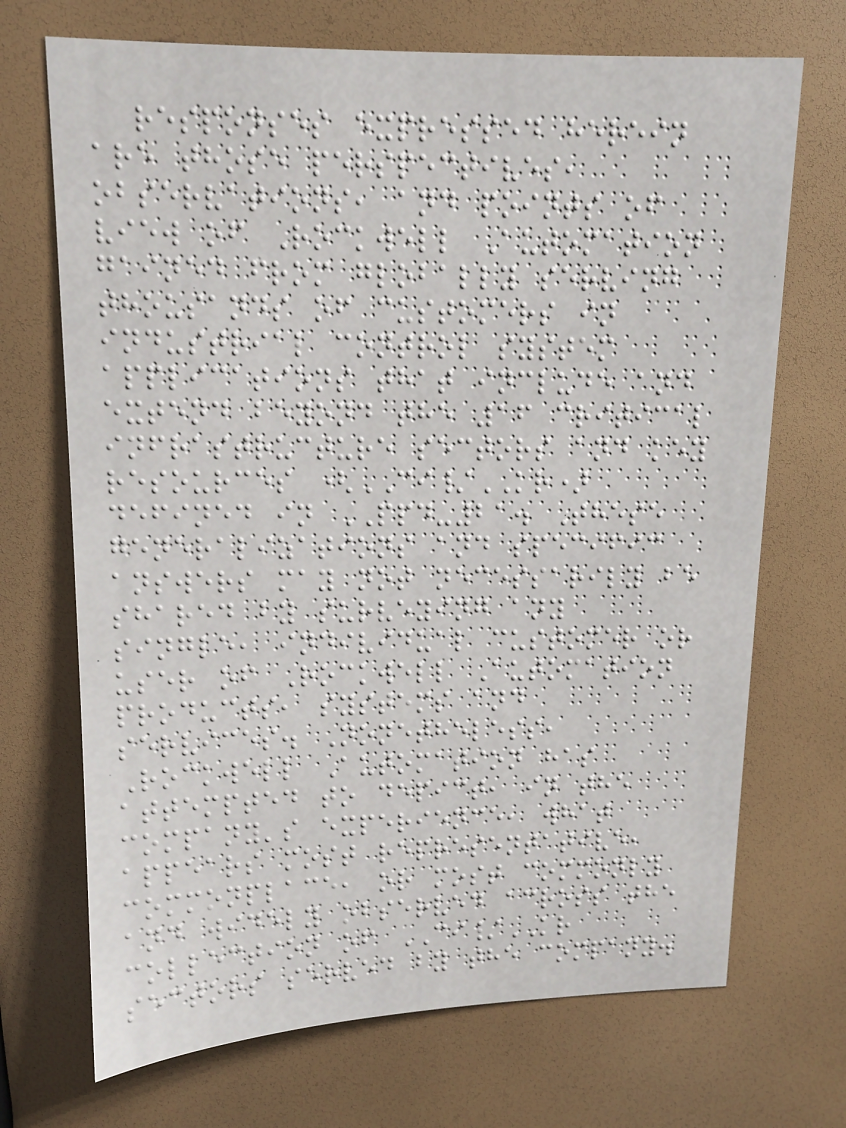responses expressed herein
are those perspectives,
observations, and points of
view of Rockwell Automation
gained from globally serving
thousands of customers in
industrial control system
applications that include and
extend beyond the 16 critical
infrastructure sectors and key
resources (CI/KR)
defined in PPD-21. These
generalizations and specific
answers may not necessarily be
shared by surveying any
single, individual customer or
user of Rockwell Automation
products, systems and
services. Nonetheless,
Rockwell Automation has
attempted to depict, in the
company's experience, what
appears most representative,
commonplace, or most commonly
and widely observed across the
collection of CI/KR
sectors served by the company.
